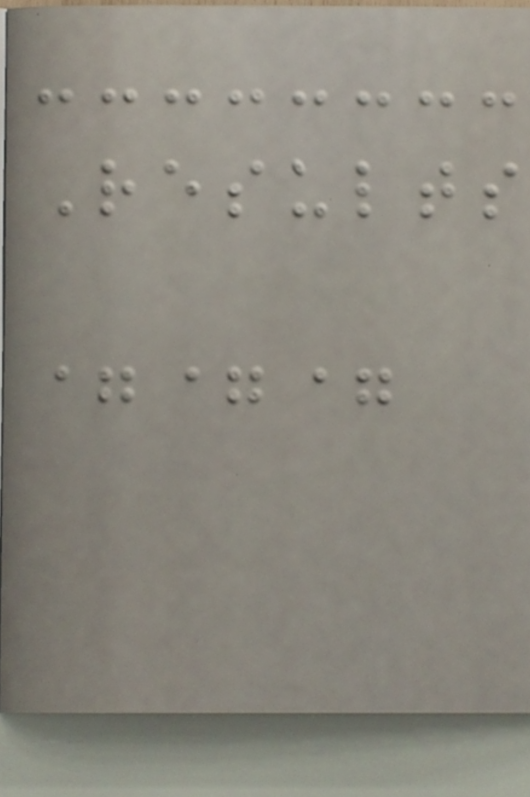Results
===
